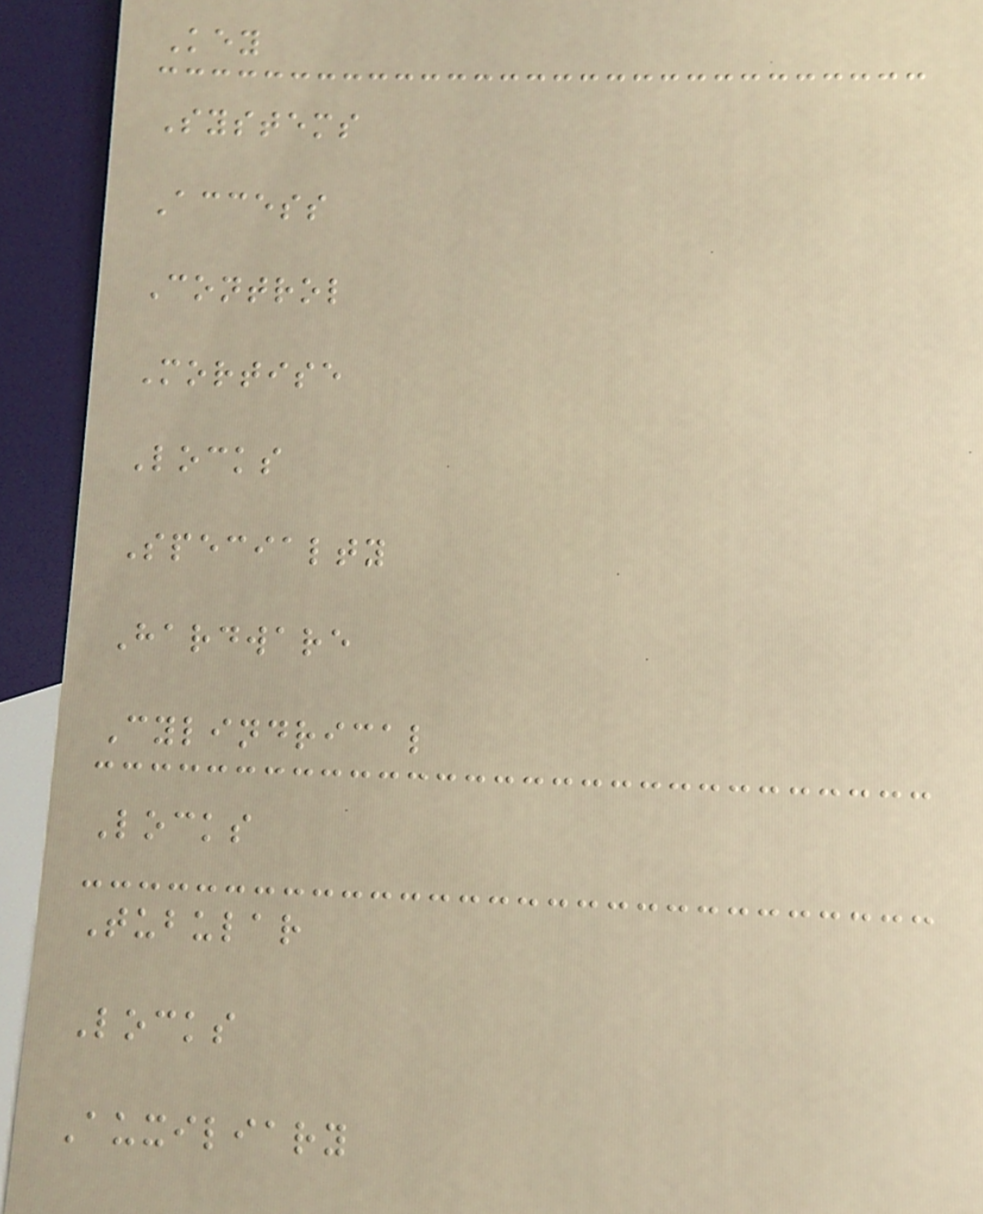Key
Systems
Access
Control
Mortise
Locks
Specialty
Hardware
Cylindrical
Locks
Tubular
Locks
Auxiliary
